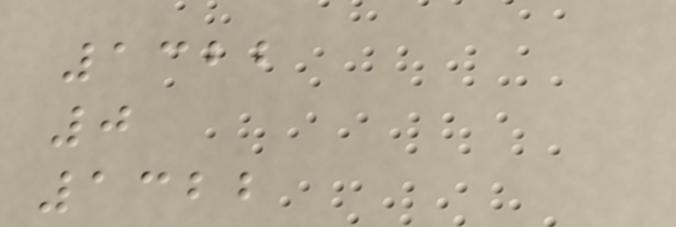1322
0
1322
